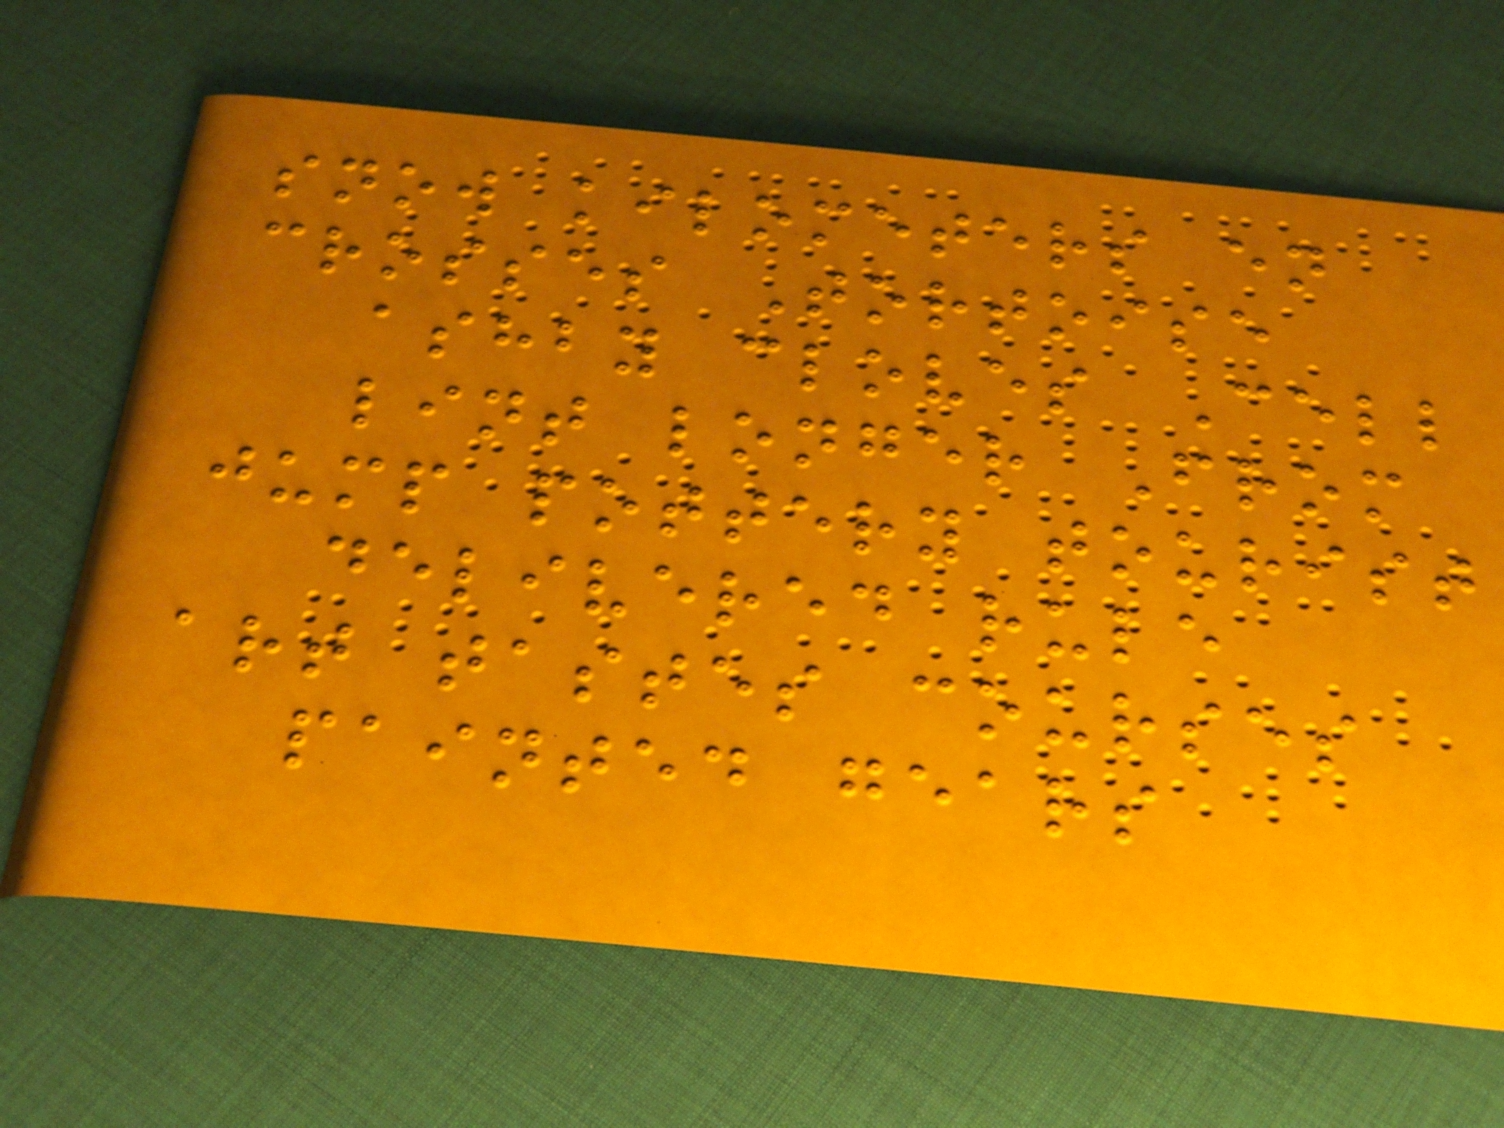snow kilometers en
crosses Tortoise
ashby cloves Cell
lint longer From
jump pottery tourist
delivered rule
art tastes courses
painted gears
